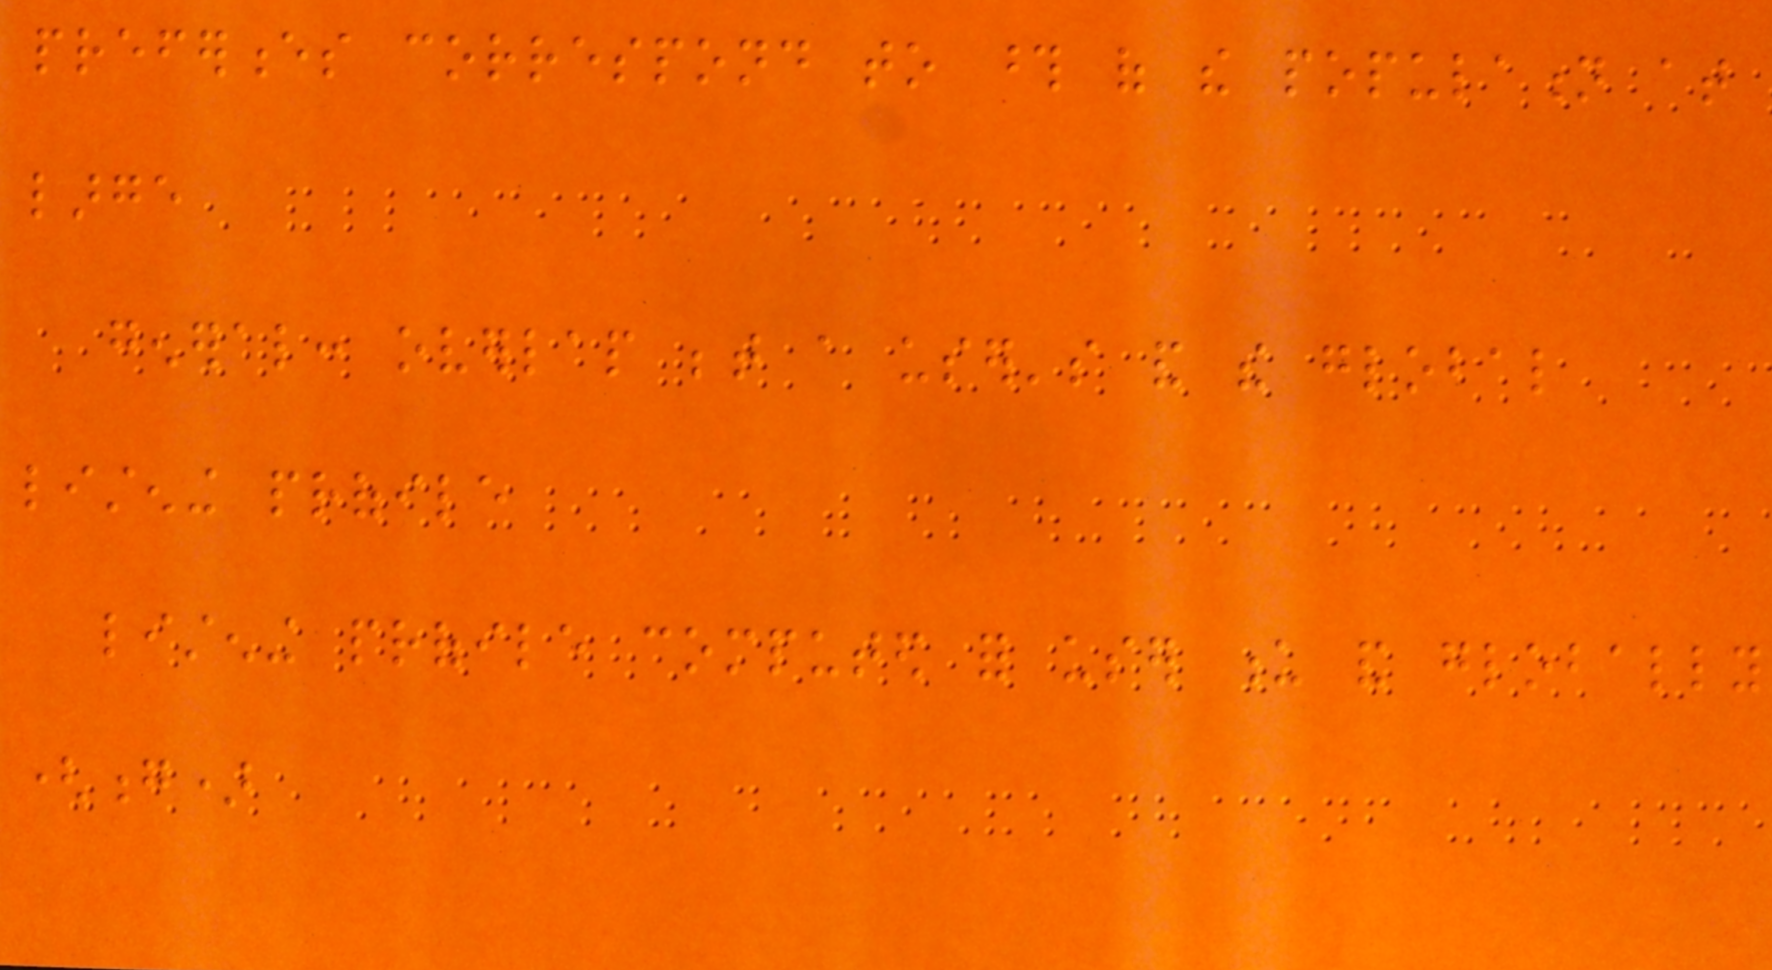preferences correspond to those of the population at
large
general: overlap between a user's and the global
listening profile
listening profile computed for user u and globally
(g)
